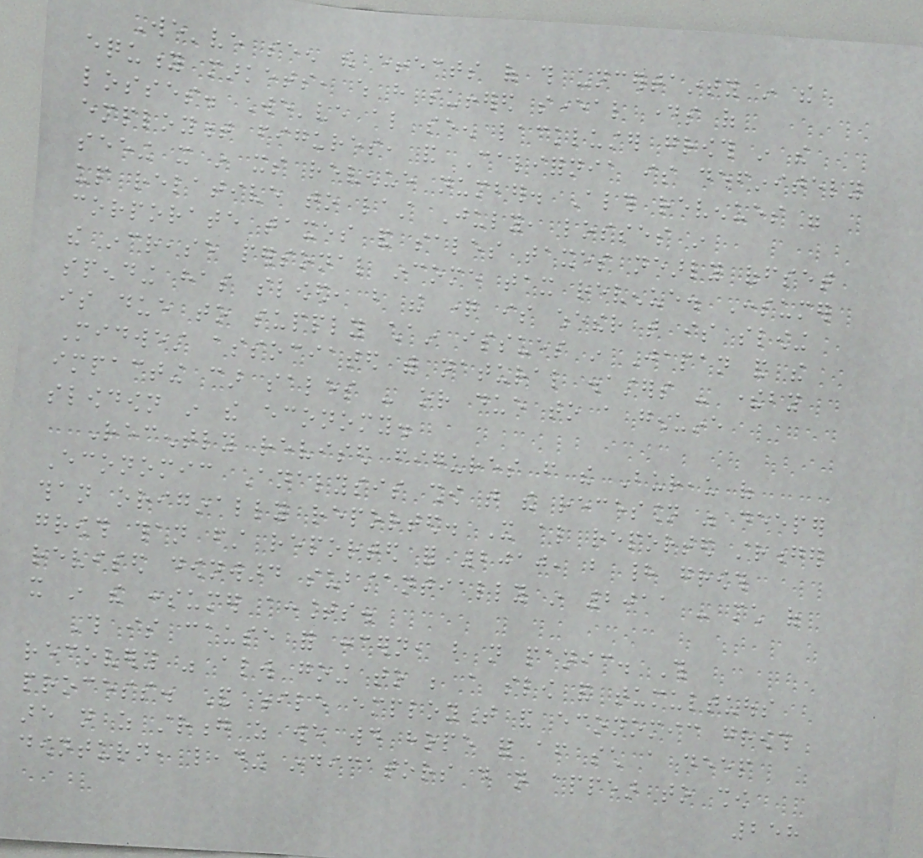We've seen the effects of this uncertainty in the
equity markets, which have suffered several days of
losses. We've also seen lackluster growth in the
employment figures, and California is definitely
seeing it in its revenue number. Although revenues were
up relative to last July, losses in
corporate taxes and sales taxes nearly offset
the increase personal income tax revenue. Consumer
spending has slowed, but the question is whether that is slowing
is due to supply chain issues in Japan and the
Midwest associated with natural disasters - thereby
impacting car sales - or due to a genuine
slowdown in the economy.
Recently revised figures from the Bureau of
Economic Analysis show that the recession was deeper
than originally reported. It also reported stronger
growth than first reported for 2010, but had growth
revised downward substantially in 2011 - much of
it in the consumer accounts.
This is cause for concern, but not panic. This
recovery was always going to be a slow and tumultuous
process. And while employment and economic growth
are not as strong as we would hope for after such a deep
downturn, leading indicators do not appear to show
258
